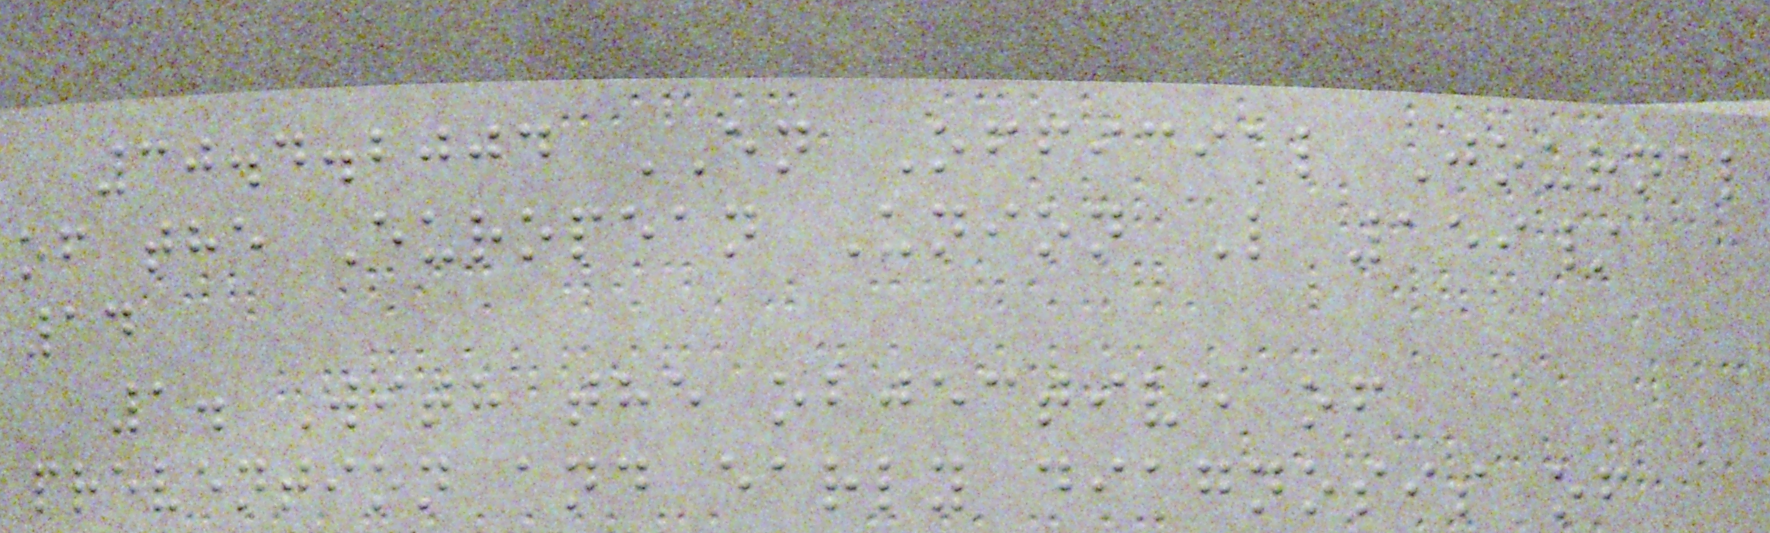30.4.2004 EN Official Journal
of the European Union L 159/
14
1. With the objective of
prevention and early diagnosis of
